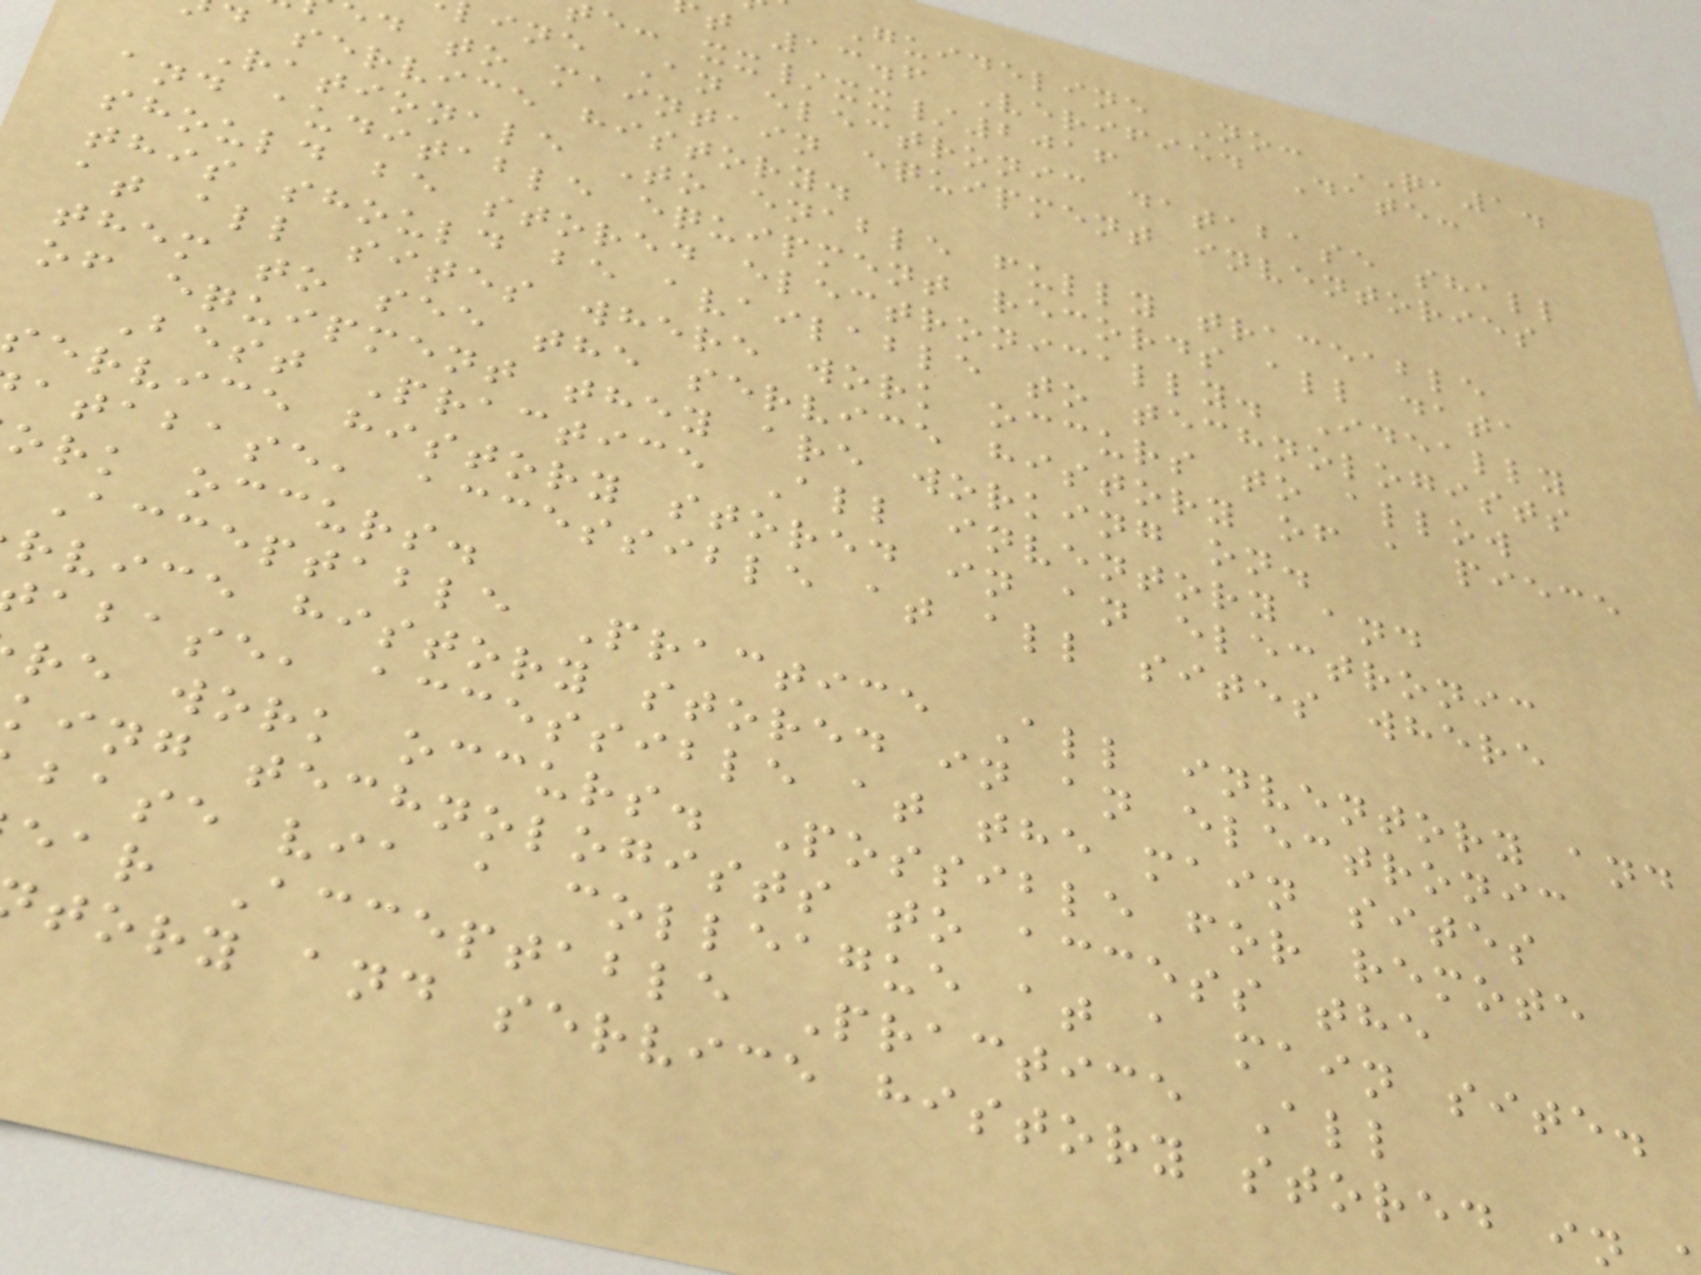Guideline No: QA1.
t 13.6 Verified Date:
e: xx/xx/2016
ine An electronic database shall
d to maintain equipment inventories
d service history.
Rationale To enable fully traceable
and auditable equipment records all data
should be stored electronically. Ideally
this should be available to technologists
at all sites where work occurs to allow
them to see the service history of a piece
of equipment they are working on.
Best Practice All inventory and
service history stored in an electronic
atabase, accessible at all sites where
ork occurs.
Acceptable Practice All inventory and
rvice history stored in an electronic
abase, accessible at the main sites
re work occurs. Possible for remote
king technologists to access the
base via a colleague at a main site.
ear Acceptable Practice All
tory and service history stored in
